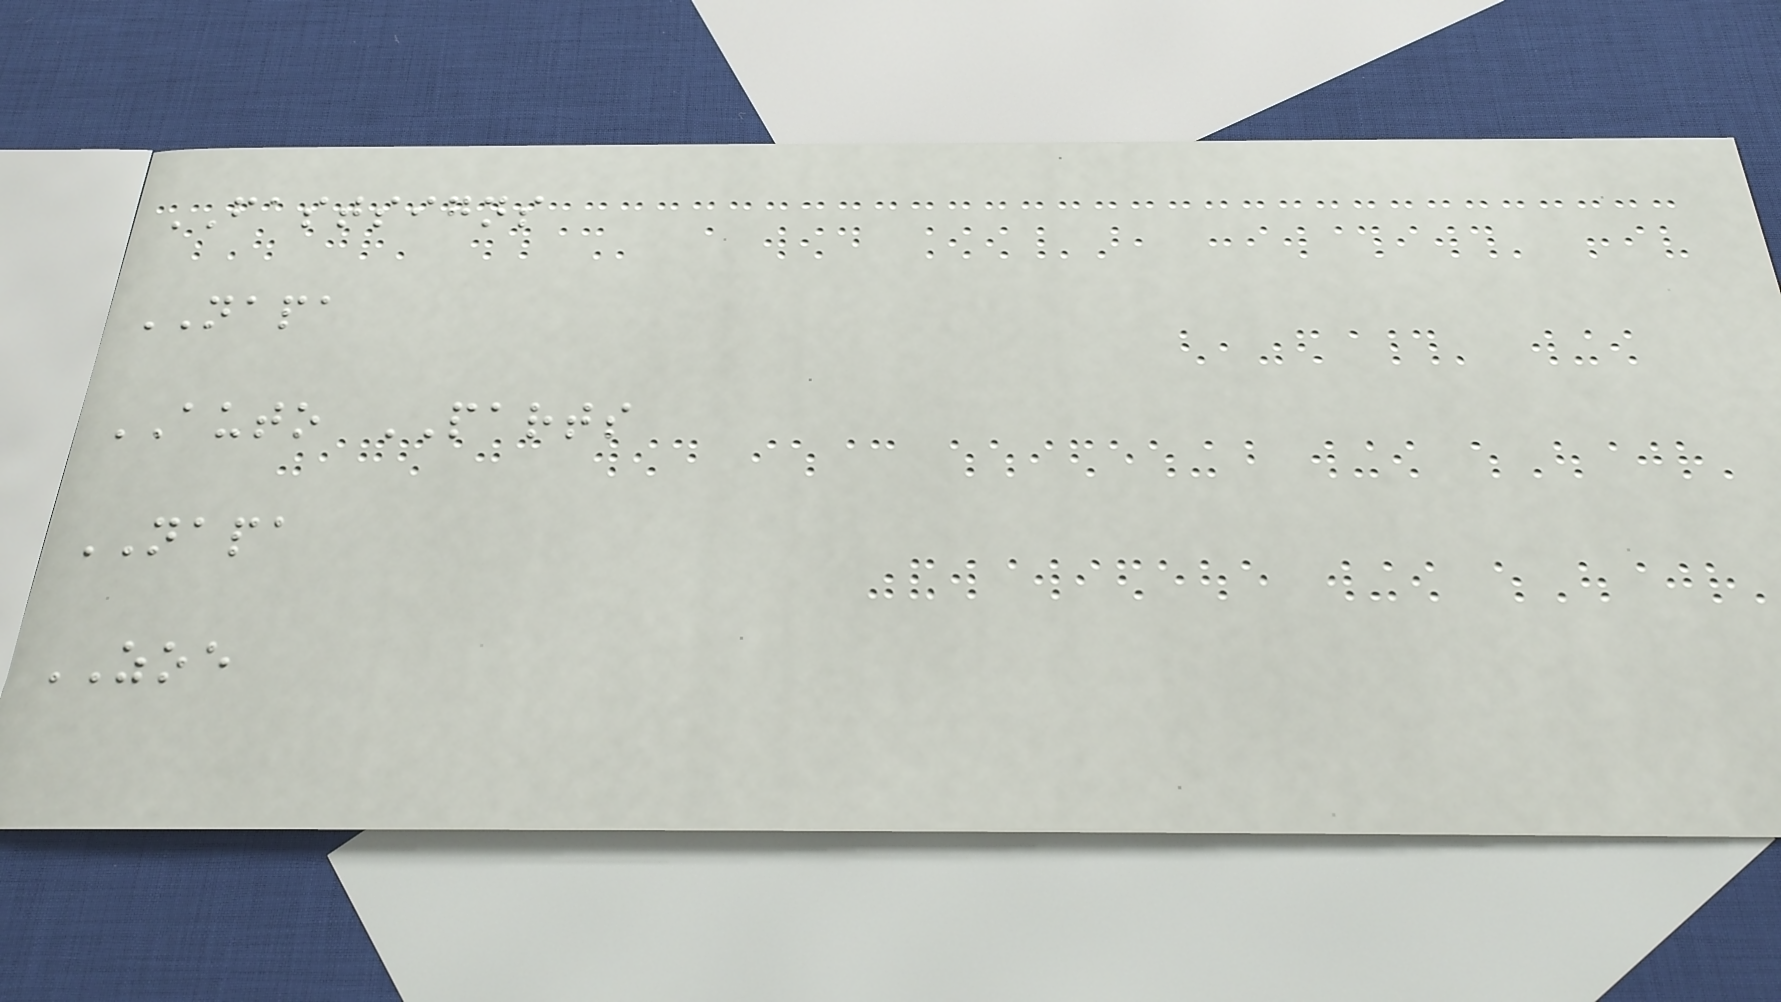FASTSIGNS
NAPA
AUTO PARTS
NAPA
ZOE
